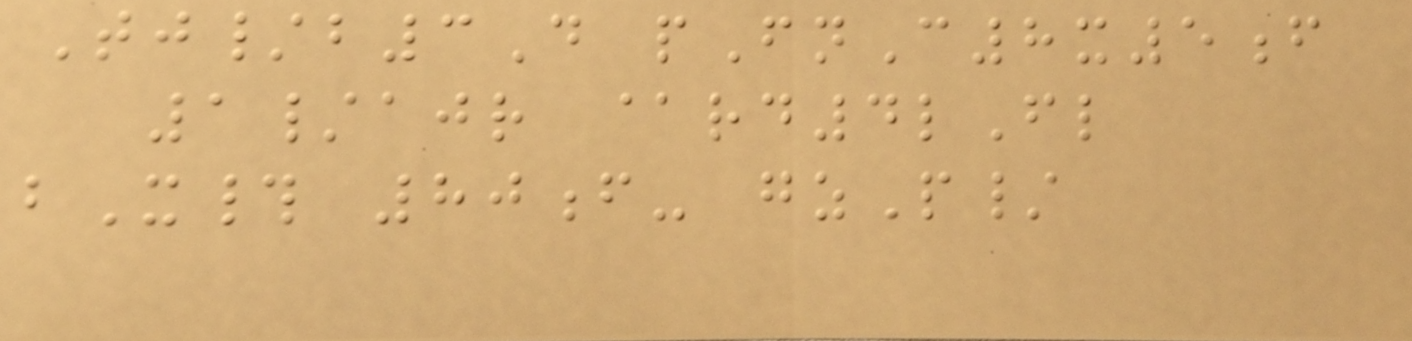Tj/b3D pFnC8x5f
1/ajr @rd4lFl
bX# 80f- gzP/
